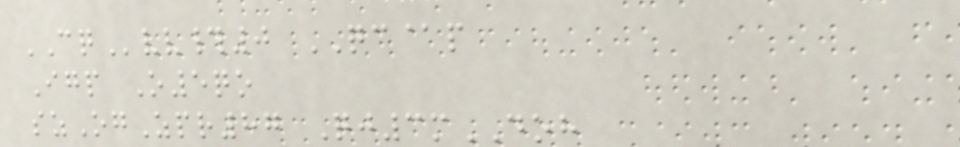CQvv#0 QC@p
Igp O5qo
szOgZpr87 Qj3mDOH
